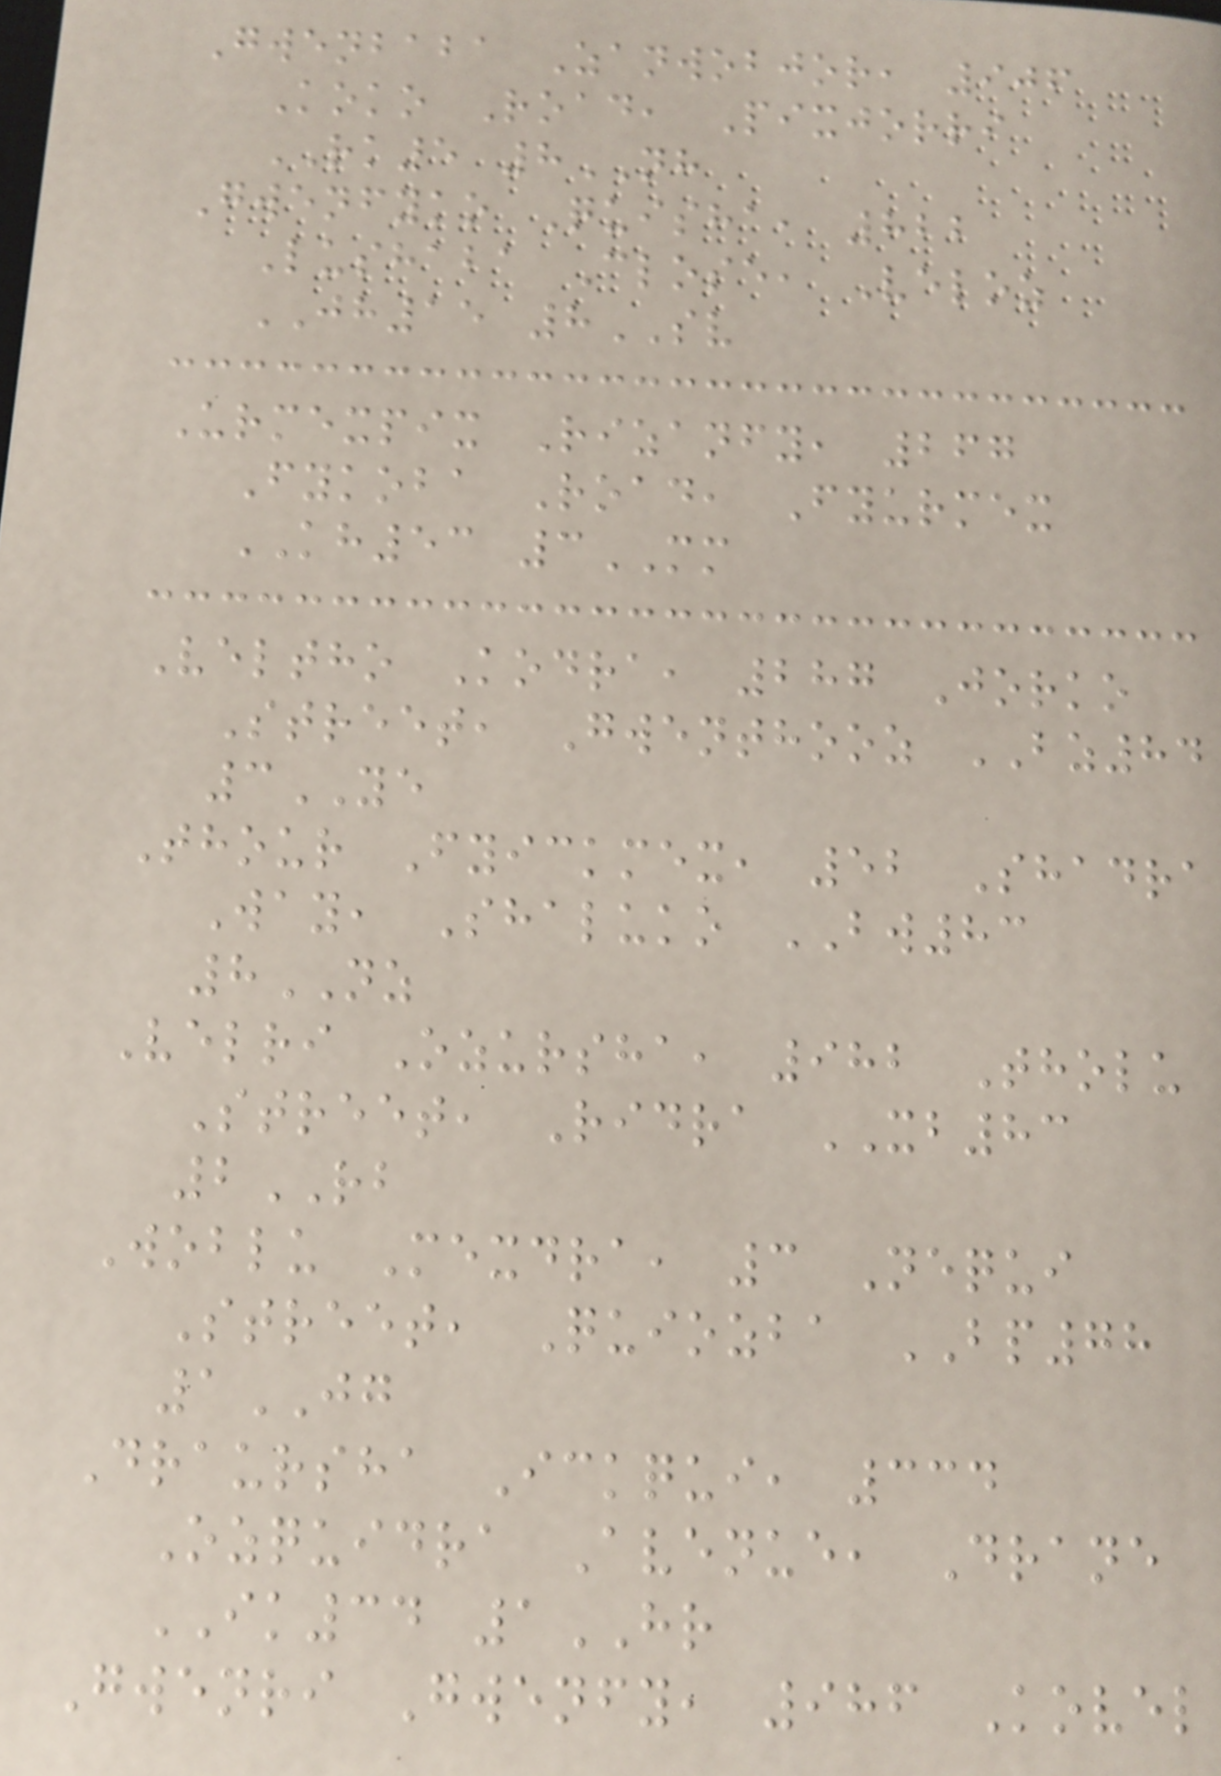Gwenbaba Zanwobjor, 906
Koko Road, Pixjorri
RK5 8NH
Gwenfyko Quisha, 822
Lushaba Close, Veloz
JH15 8SV
Urmexpix Rizanfy, 267
Fykoba Road, Fyurmex
KH53 3MM
Veltho Kodra, 287 Jorko
Street, Gwenthooz BZ84
3YE
Thour Fyickmex, 52 Shadra
Way, Shaluko BW83
8NZ
Velri Ozursha, 982 Tholu
Street, Ridra XB83
2RB
Woblu Mexdra, 3 Nequi
Street, Quiozba BP78
1JG
Draursha Ickqui, 334
Ozquidra Avenue, Drane
IK34 1HR
Gwenri Gwenfy, 986 Kovel
